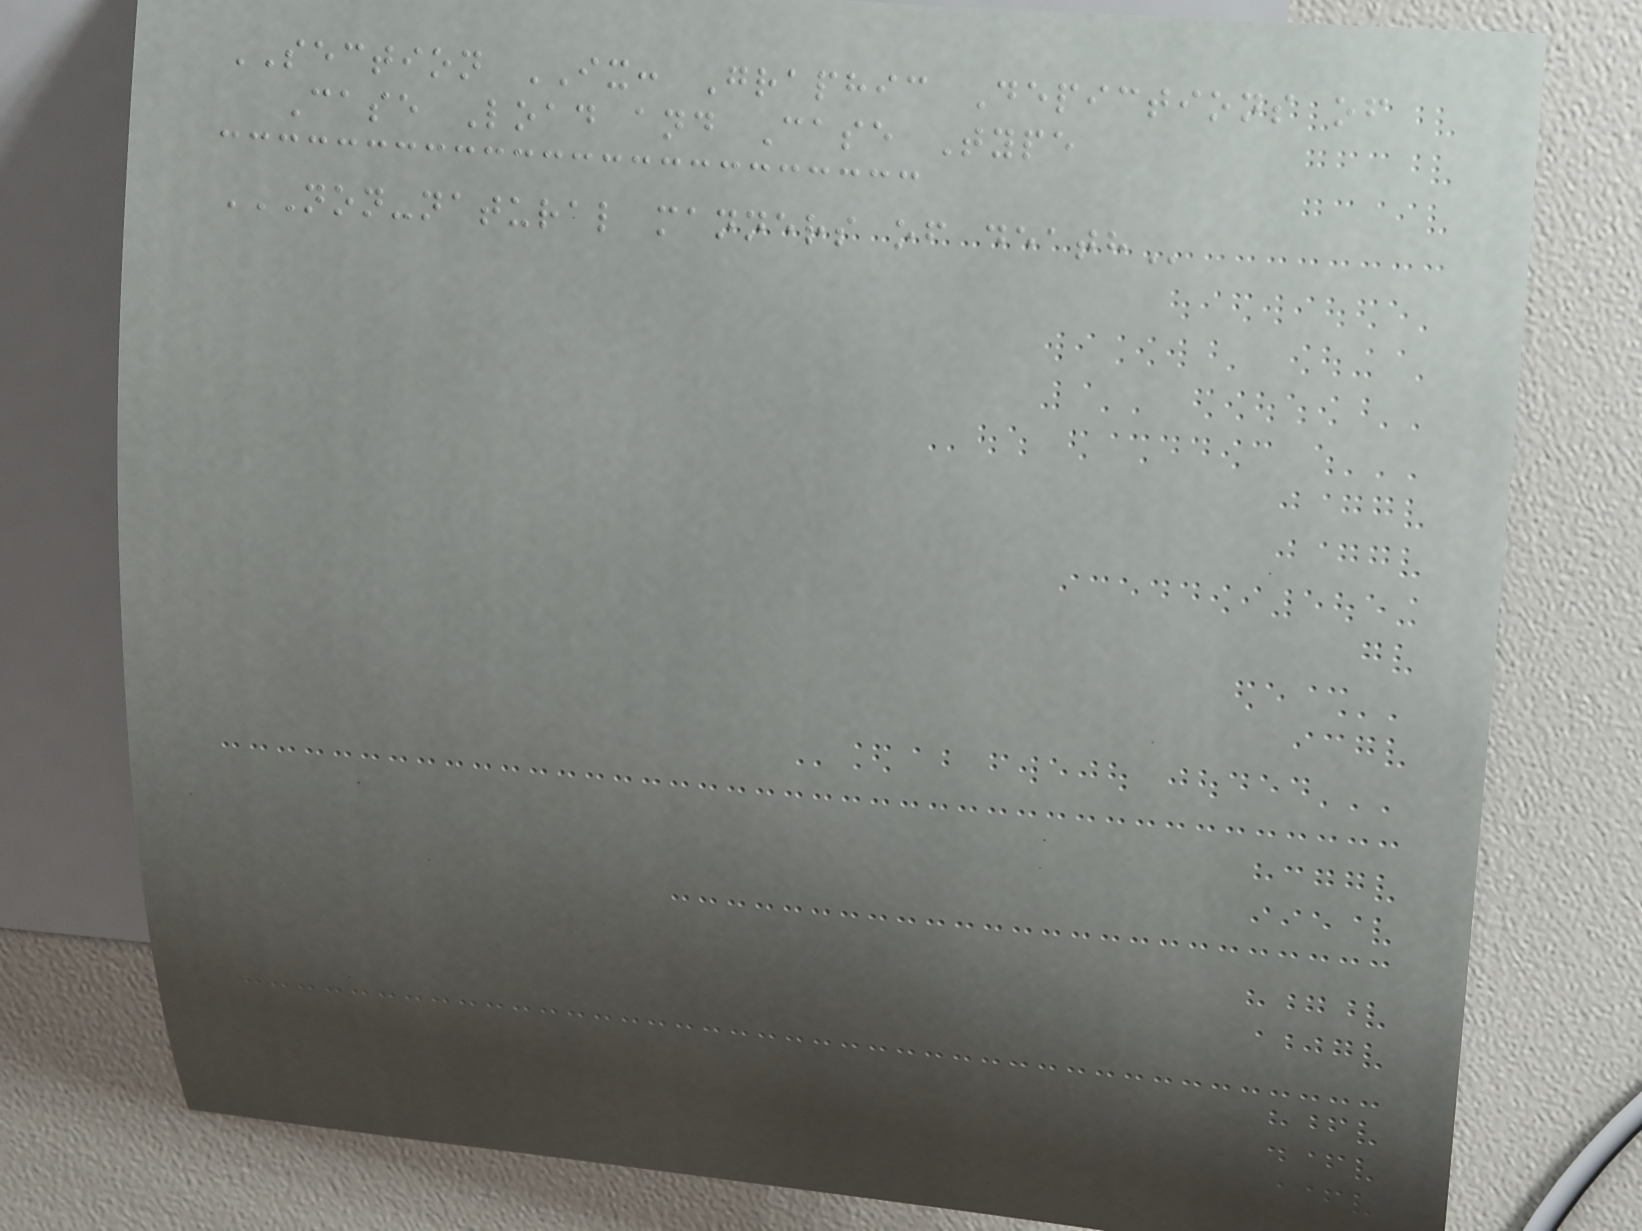SECTION IX: Graphic Depictions of
Case Load and Case Type
NON-NATURAL MANNERS OF DEATH
